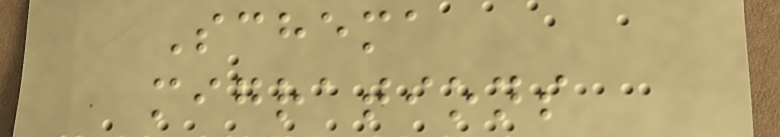Schema
migrations
